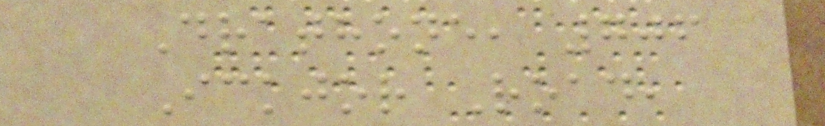Drathone, 706
Ickjor Road,
